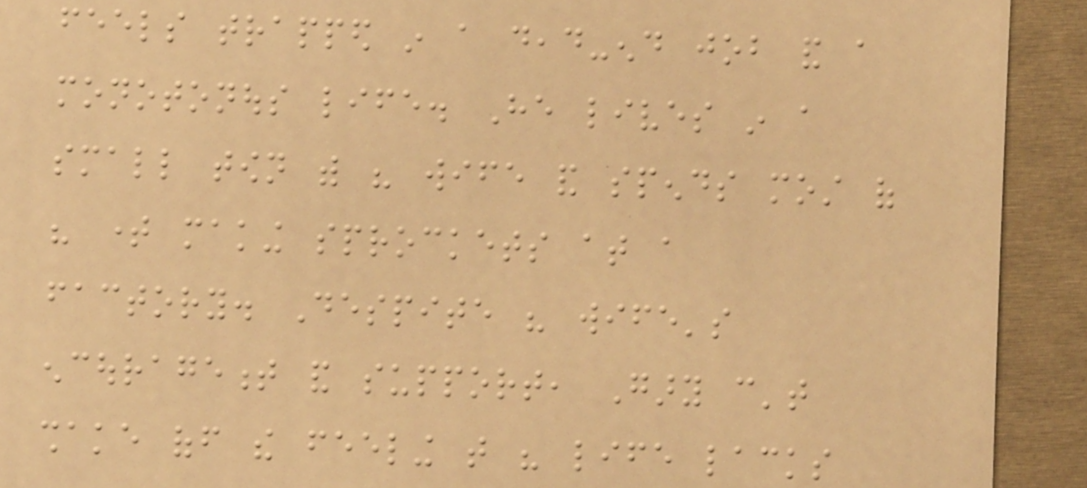feels trapped in a dead-end job and a
monotonous life. He lives in a
small town with his wife and spends most of
his time making sprockets at a
factory. Despite his wife's
encouragement and support, Gary can't
shake off the feeling that his life lacks
